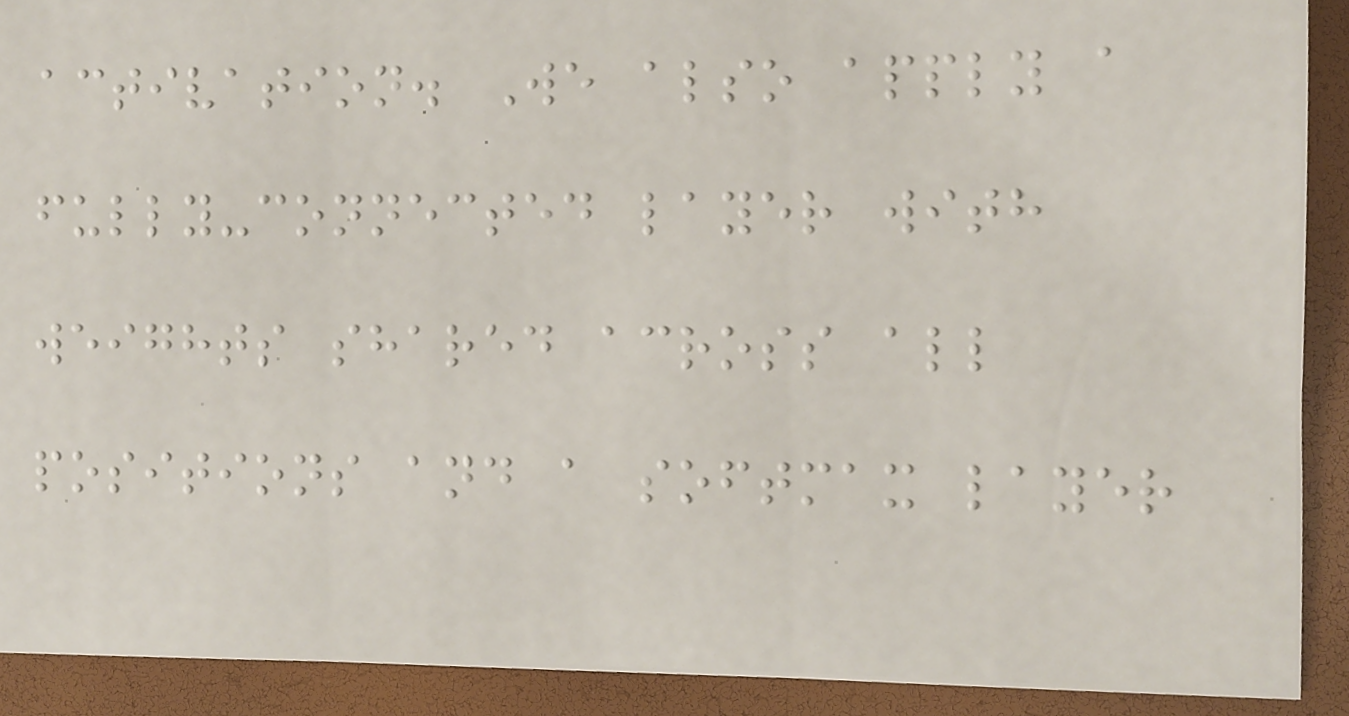activation. We also apply a
fully-connected layer with
weights shared across all
positions and a softmax layer
